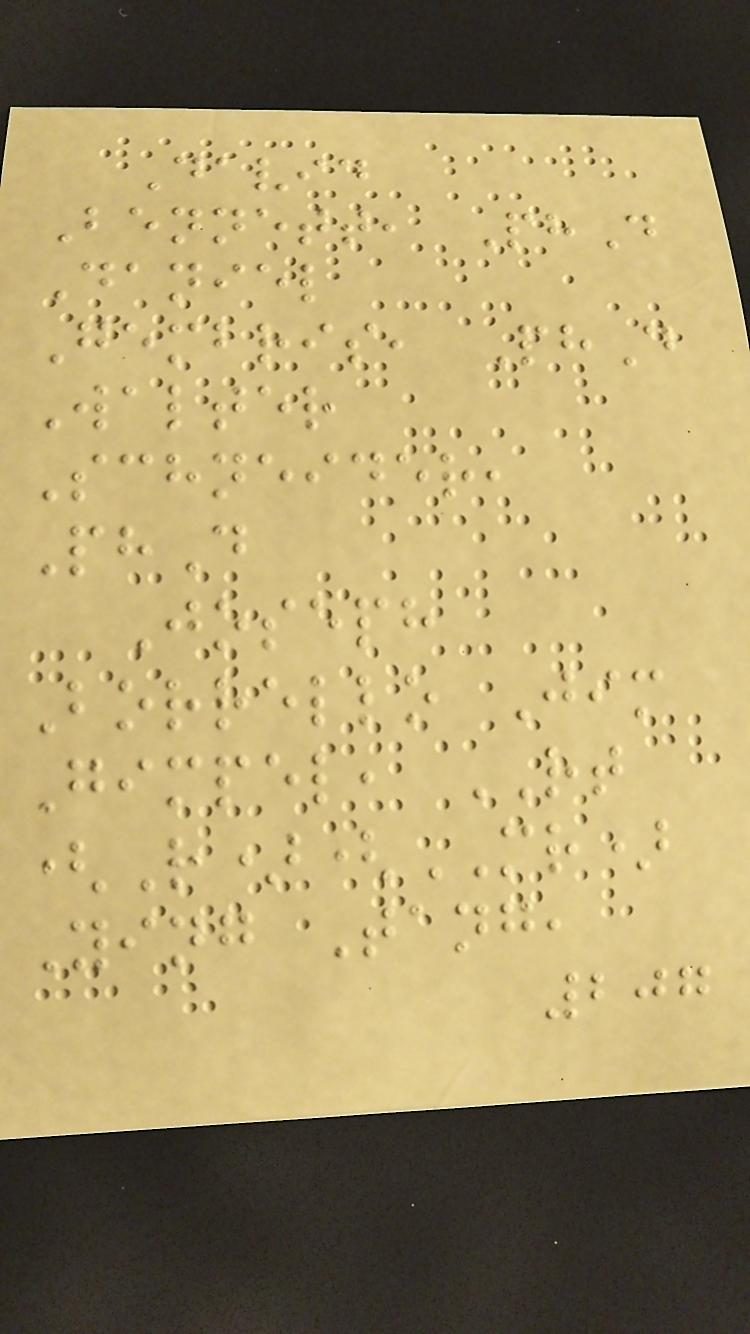David
Bennett, PhD
Daniel
Gembris, PhD
Walter
Schneider,
PhD
Joseph
Borrello Jim
Gimpel, RT
(R)(MR)
Ying Tang,
207
